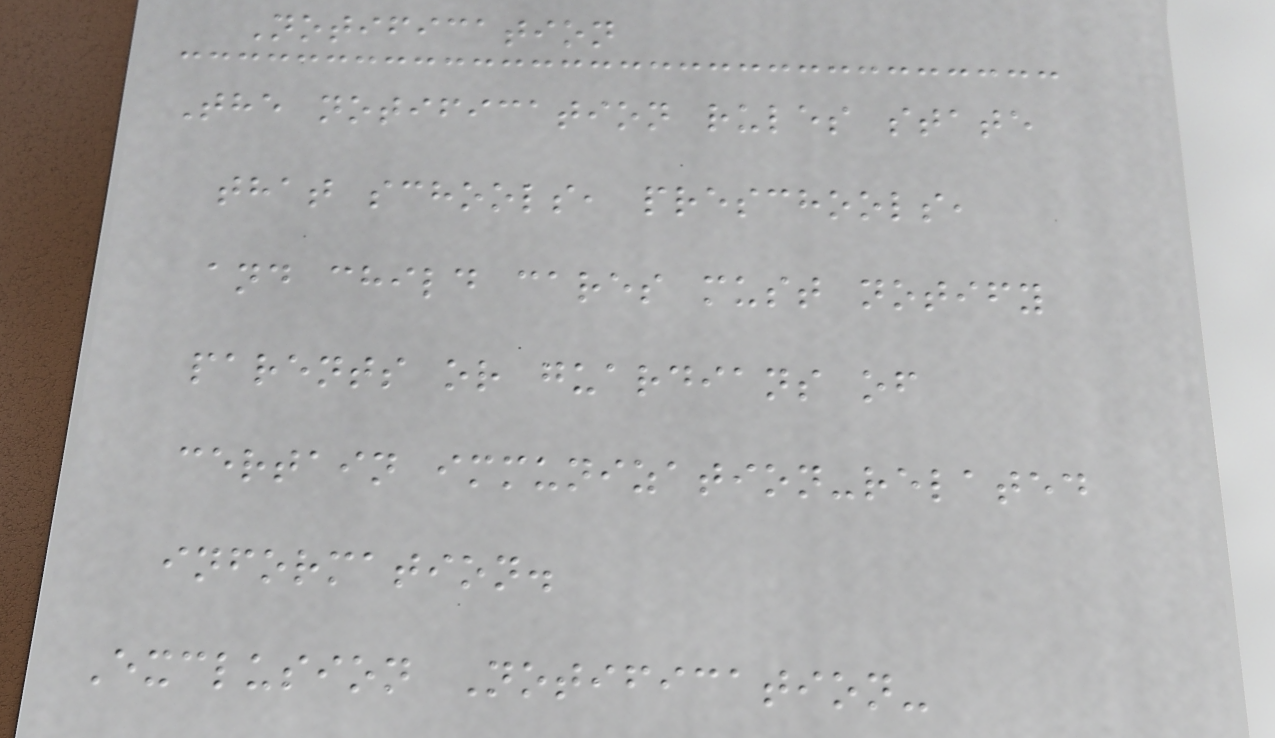Notification
The notification rules state
that schools, preschools,
and child cares must notify
parents or guardians of
certain immunization-related
information.
Exclusion Notification-
